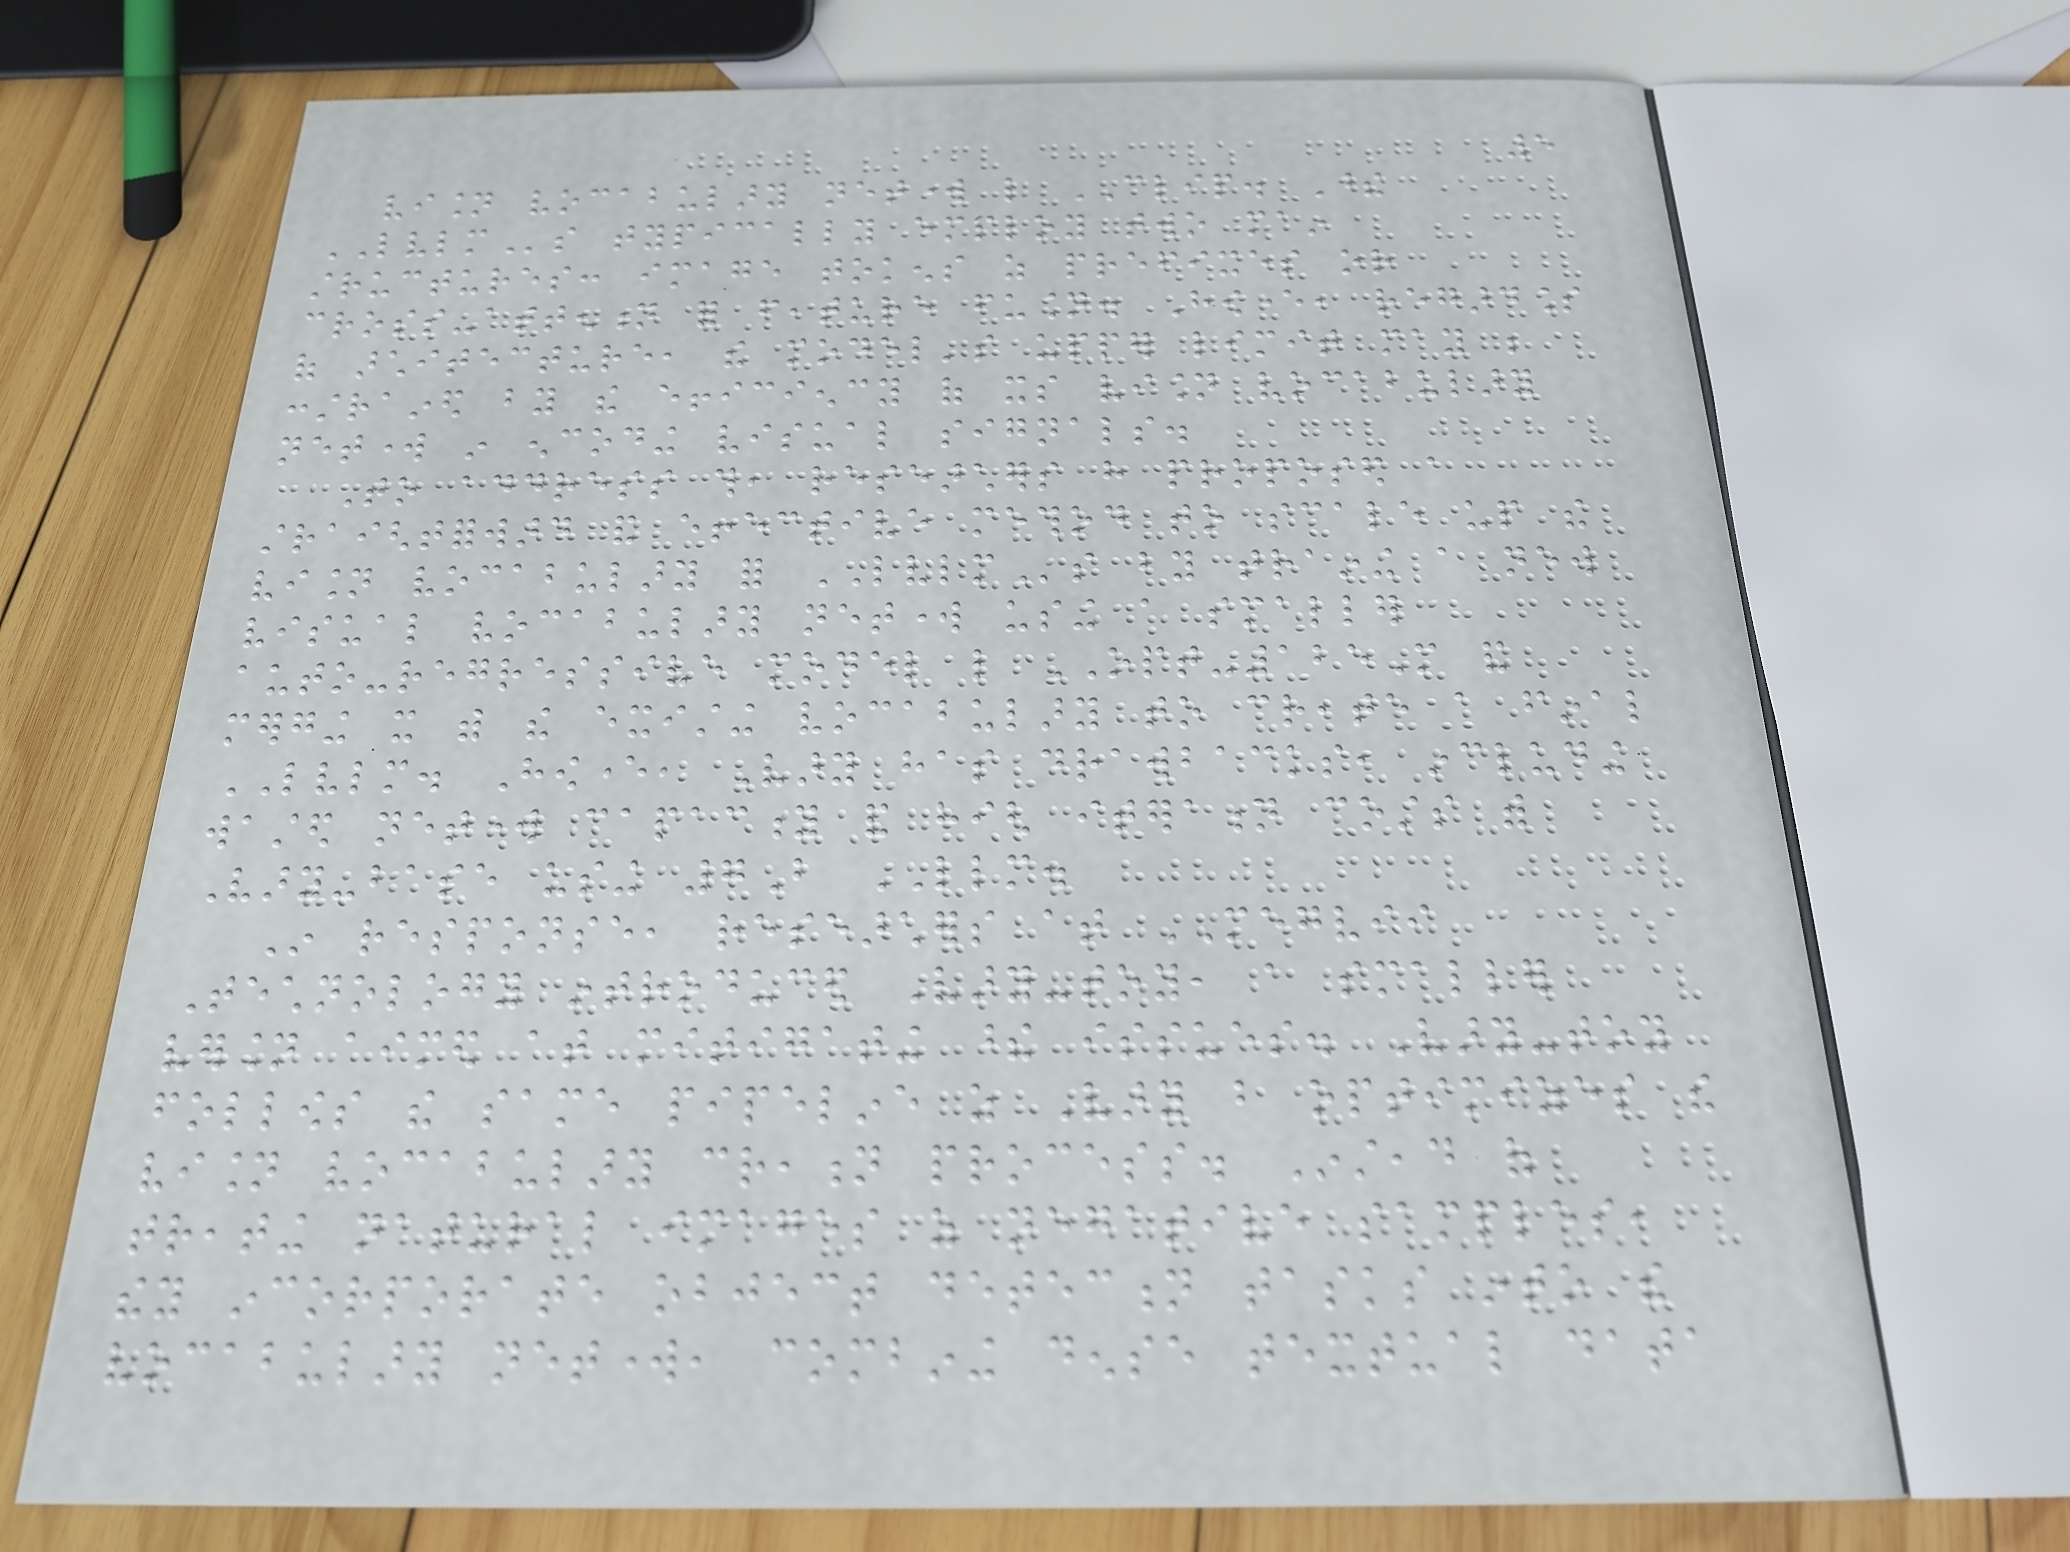5
vision vocabulary network like CLIP. These
LVLMs typically employ two main
structures: image tokens as prefixes or
cross-attention for feature fusion. However, regardless
of architecture, the model's upper limit may be
constrained by the efficiency of its vision vocabulary
network in encoding visual signals.
To address this, researchers have proposed a
straightforward and effective method to scale up the
vision vocabulary for LVLMs by training a new
visual vocabulary network using a smaller
auto-regressive model like OPT-125M and
merging it with the existing vocabulary to create a final
LVLM. However, Vary has drawbacks, including
wasted network capacity and high iteration costs with
Vary-base using 7B LLM.
In response, researchers at MEGVII
Technology introduced Vary-toy, a smaller
version aimed at mitigating these issues. Vary-toy
follows the same pipeline as Vary but optimizes the
vision vocabulary creation process. Instead of
treating natural images as negative samples,
they incorporate object detection tasks into the
vocabulary network, combining dense textual data
